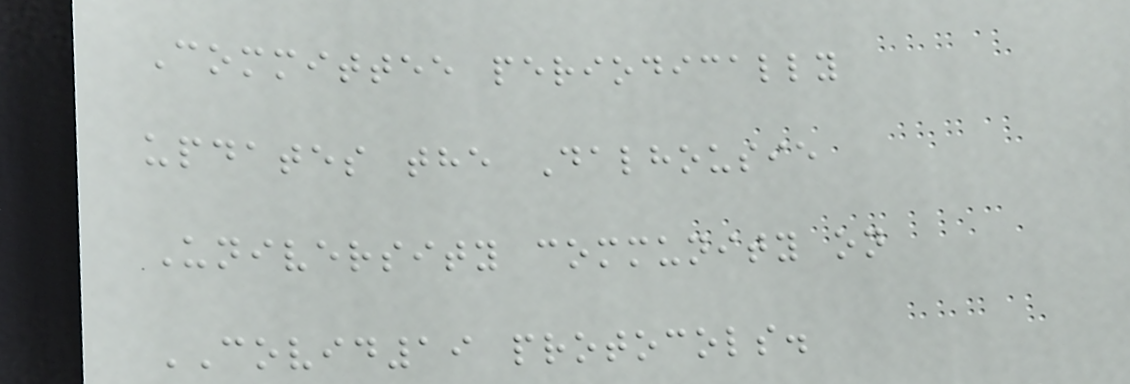Committee periodically
updates the Dalhousie
University community on
COVID19 protocols.
